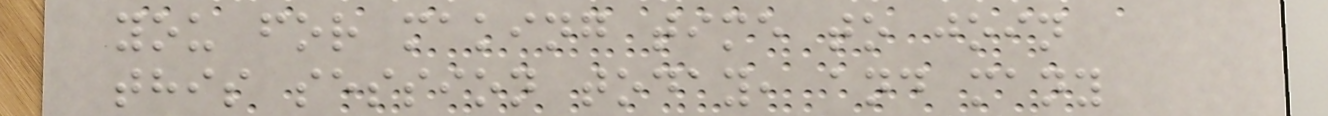you for making time to join
this session today, and many
